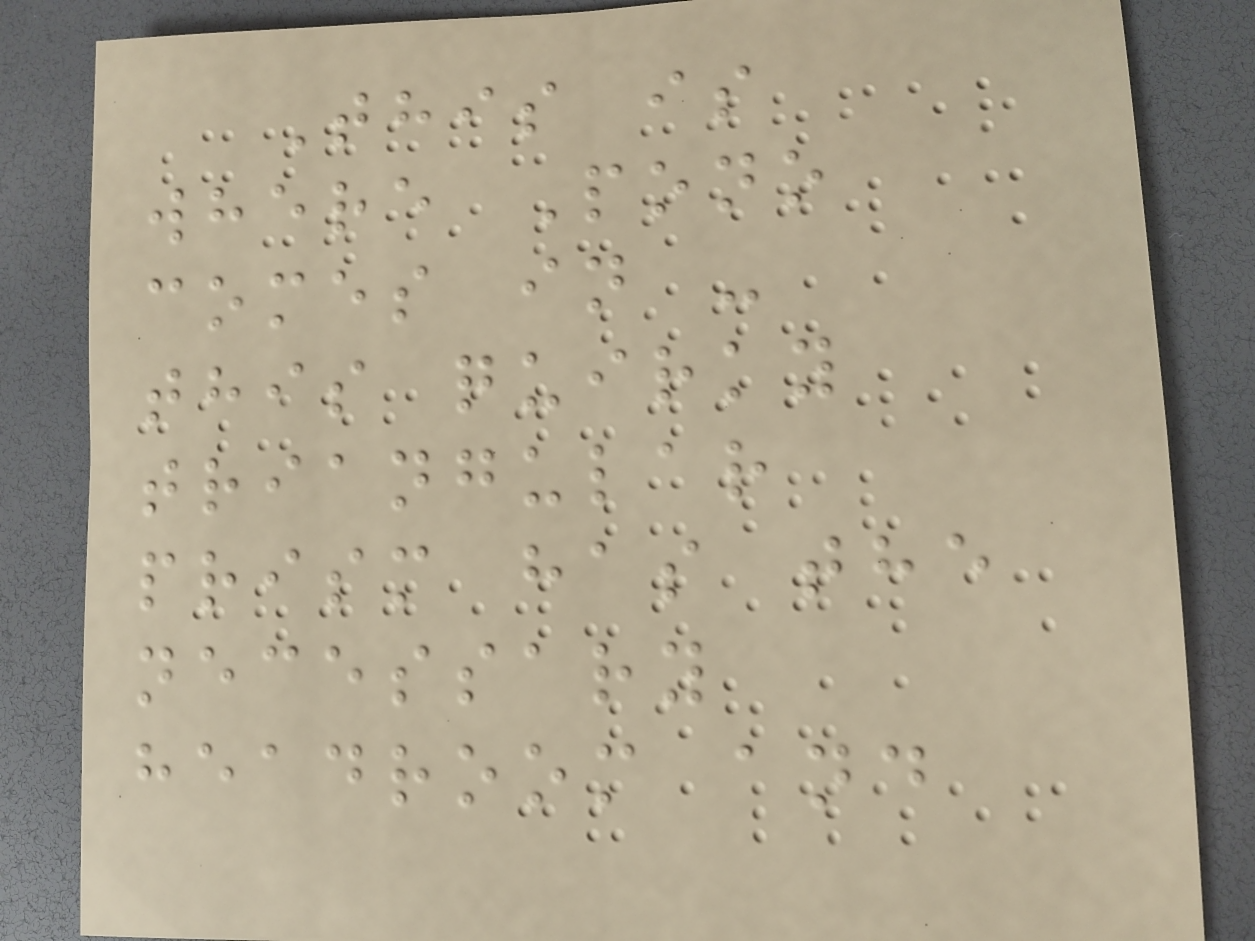This is
where Pono
comes in -
this quirky
triangular
prism has the
necessary
headroom and
